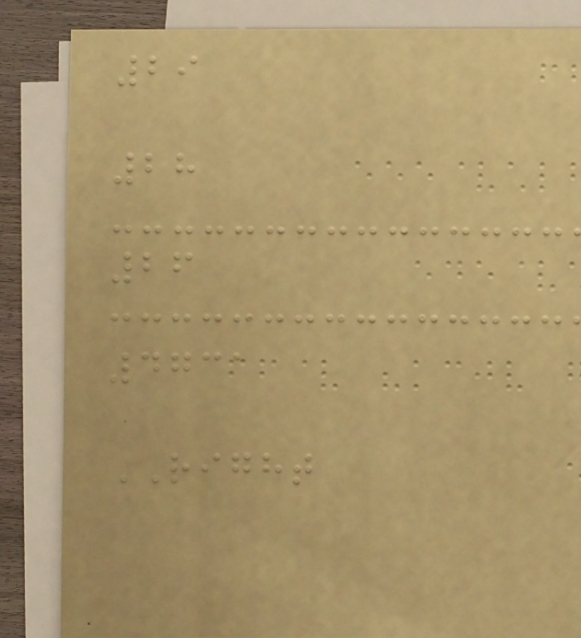29
28
26
4731
RIGHT
